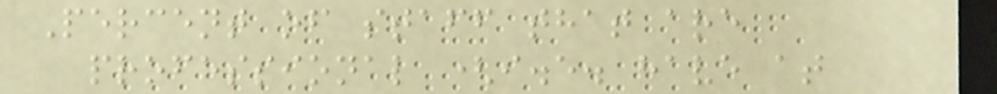Percent of staff that are
professional (i.e. have at
